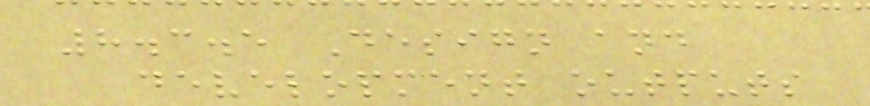8.3.5 Design and
development outputs
